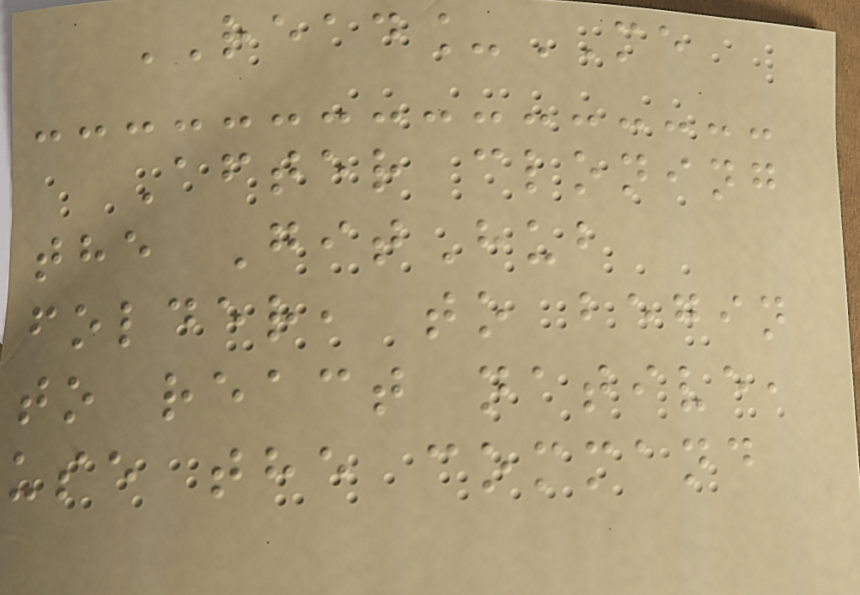READ_ME
After cloning
the GitHub
folder, to begin
to react native,
use the command
